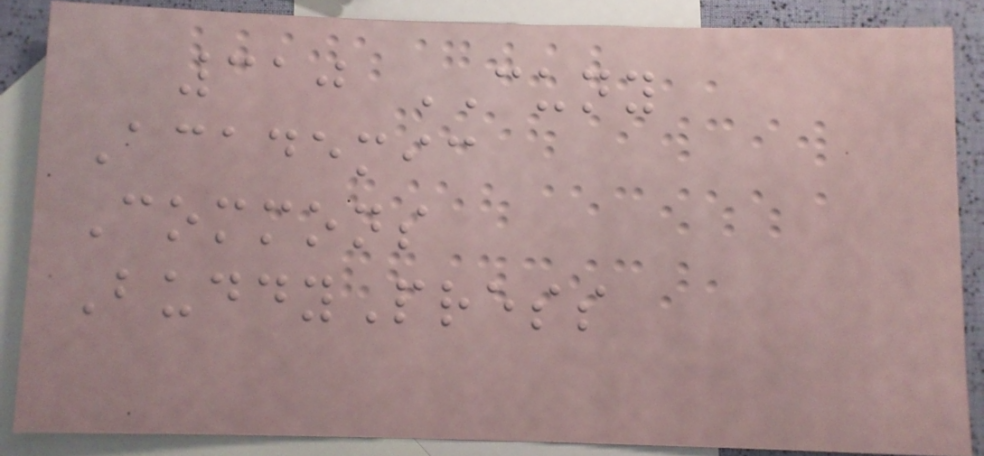310 CUNY
Academic
Commons
BuddyPress
